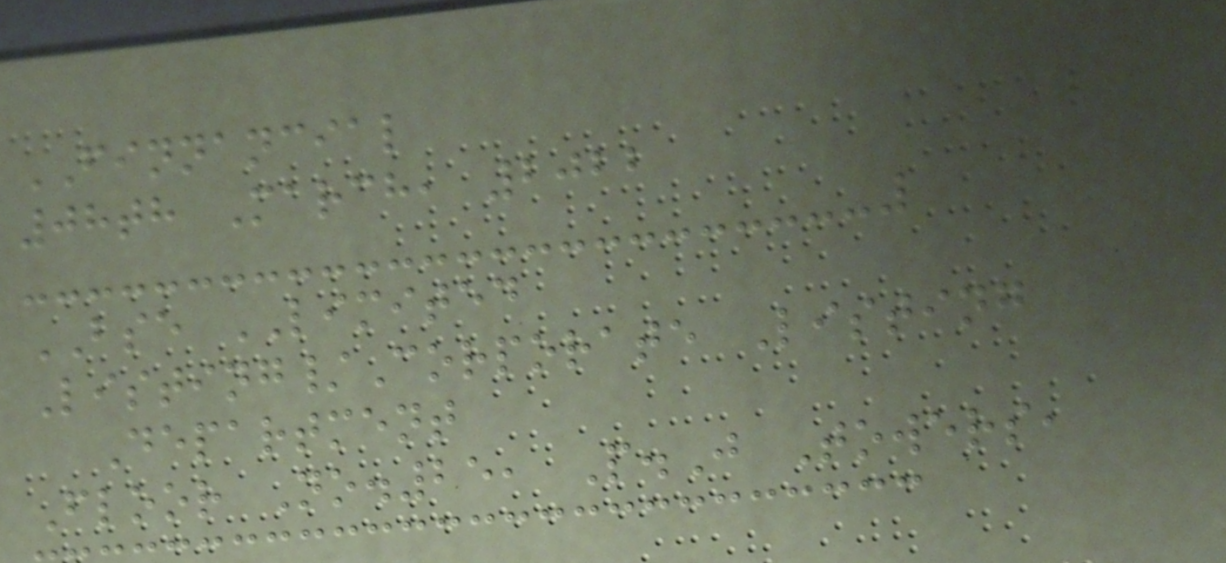FINNANCIAL
08th March, 2022
BSE LIMITED
Listing/Corporate Listing
Department
Floor No.25, P.J Towers,
